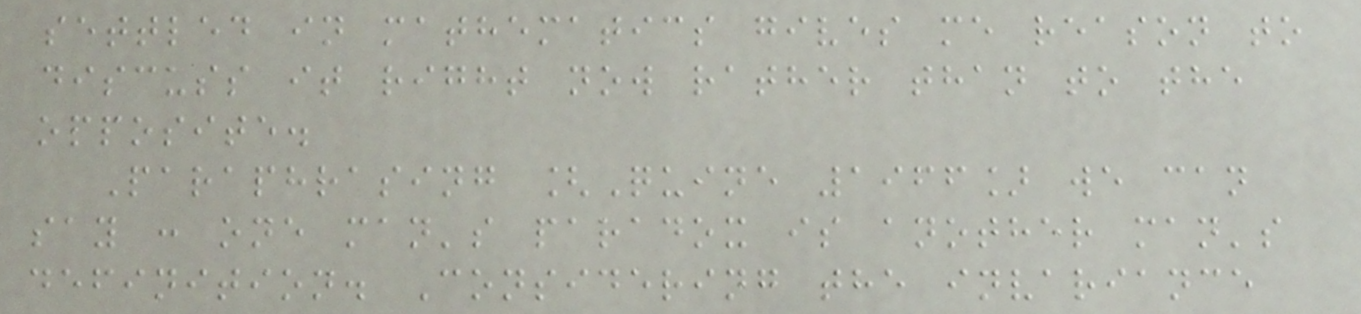settled in mathematics gives me reason to
discuss it right now rather than to the
opposite.
Paraphrasing [Quine 1966] we can
say : one man's paradox is another man's
definition. Considering the invariance
